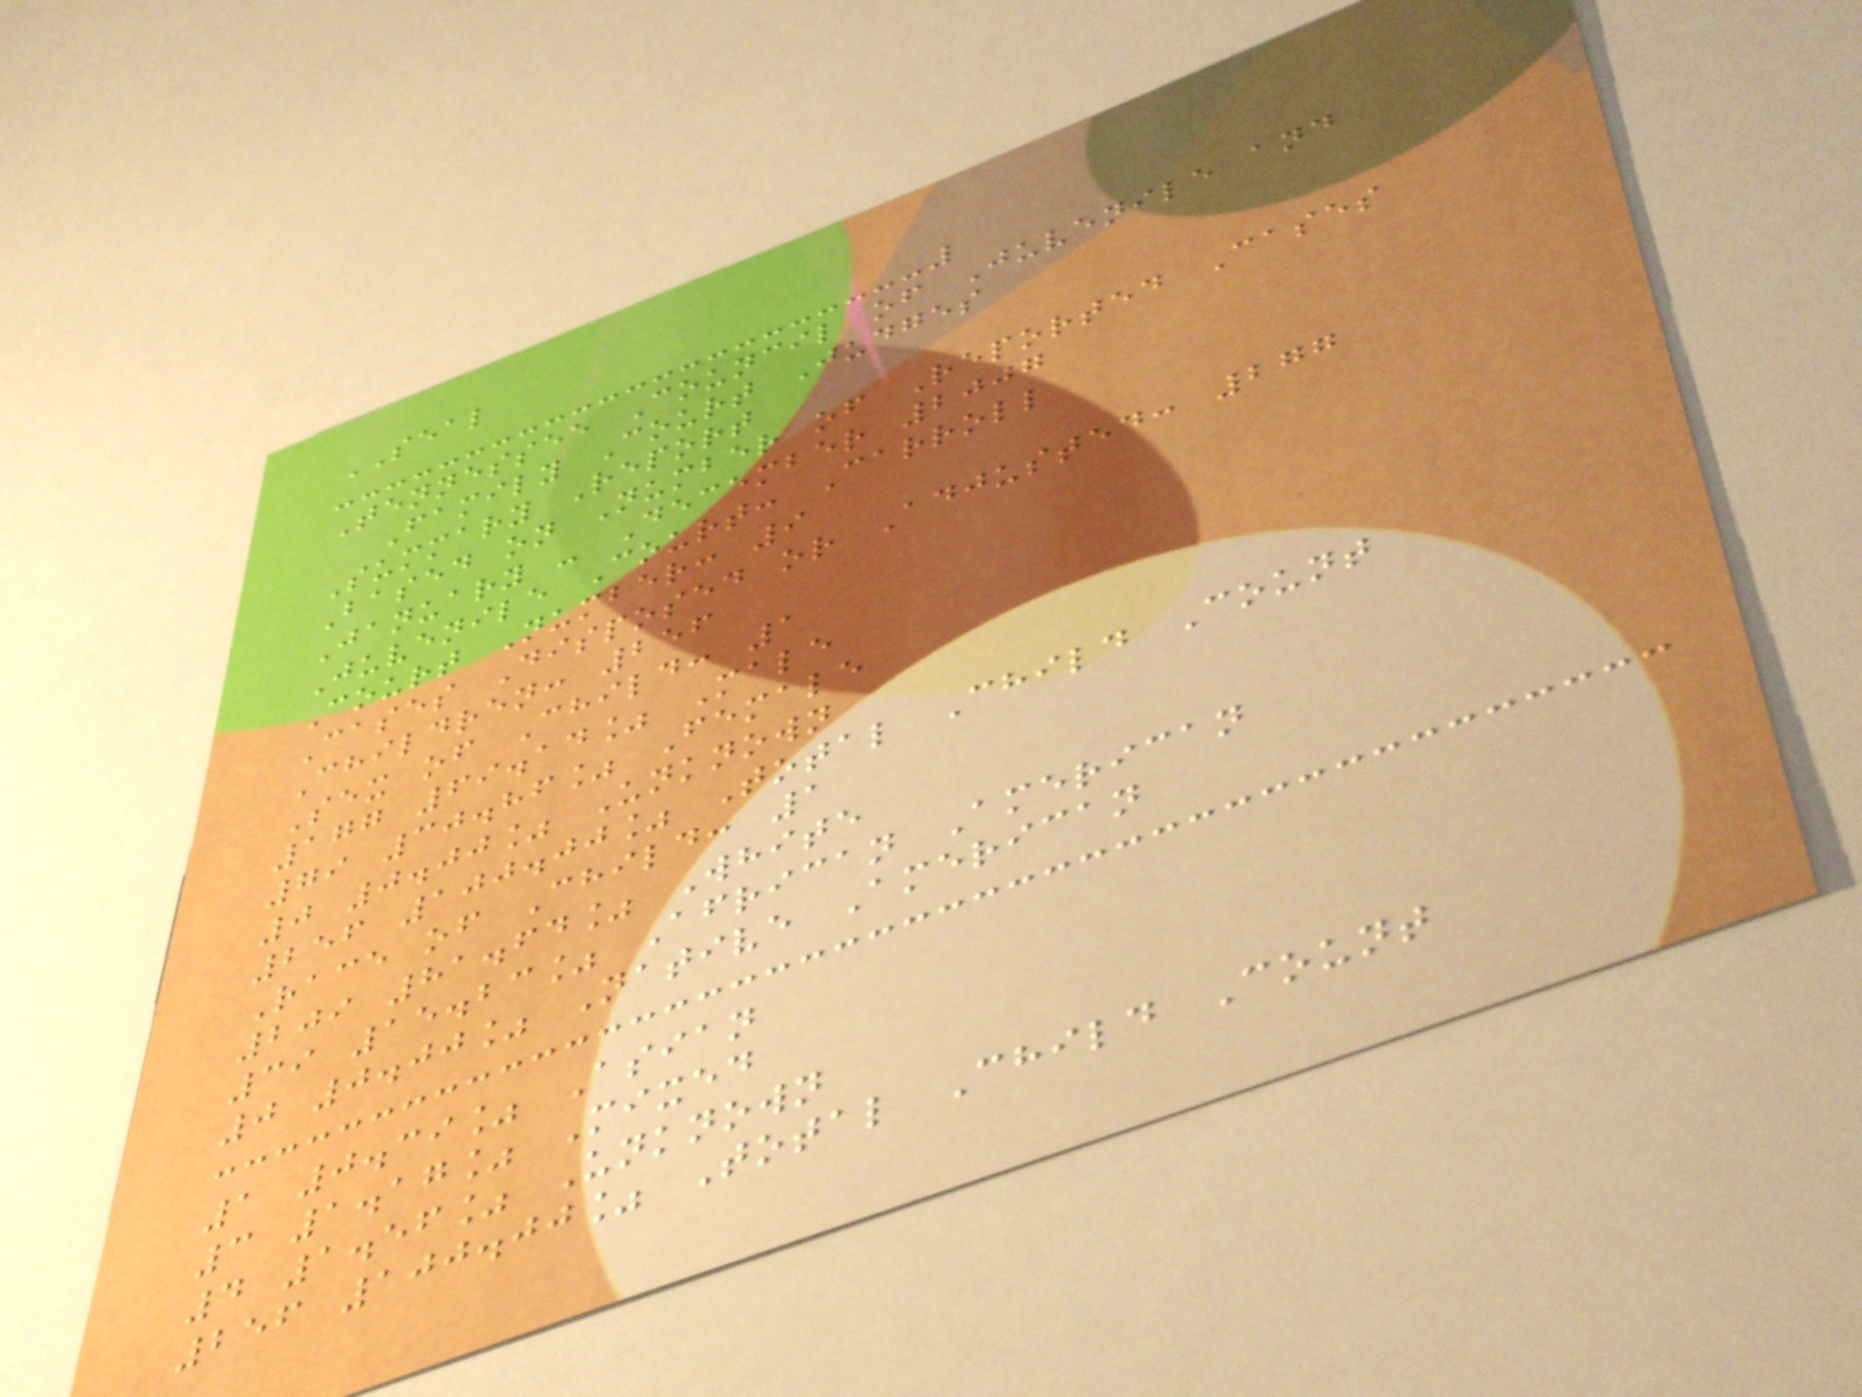SEAL
Tennessee Council of Juvenile and
Family Court Judges
Summary Report
Based on Number of Reported Cases
January - December 2007
Juvenile Court: Carroll
Court Number: 9
Cases Disposed or Adjusted: 277
Children: 256
Sex of Child: 1
177 69.14% Male
79 30.86% Female
0 0.00% Unknown
256 100.00% Total Child Count
Race of Child: 1
209 81.64% White
39 15.23% African American
0 0.00% Native American
1 0.39% Asian
3 1.17% Mixed
4 1.56% Unknown
256 100.00% Total Child Count
